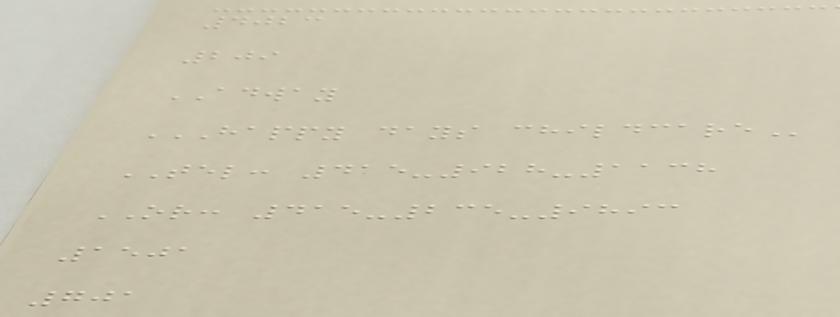4023
209
ADWAY
HAPPY DAYS CHILDCARE
TEL: 415-928-1138
OR: 415-235-9893
1501
701
